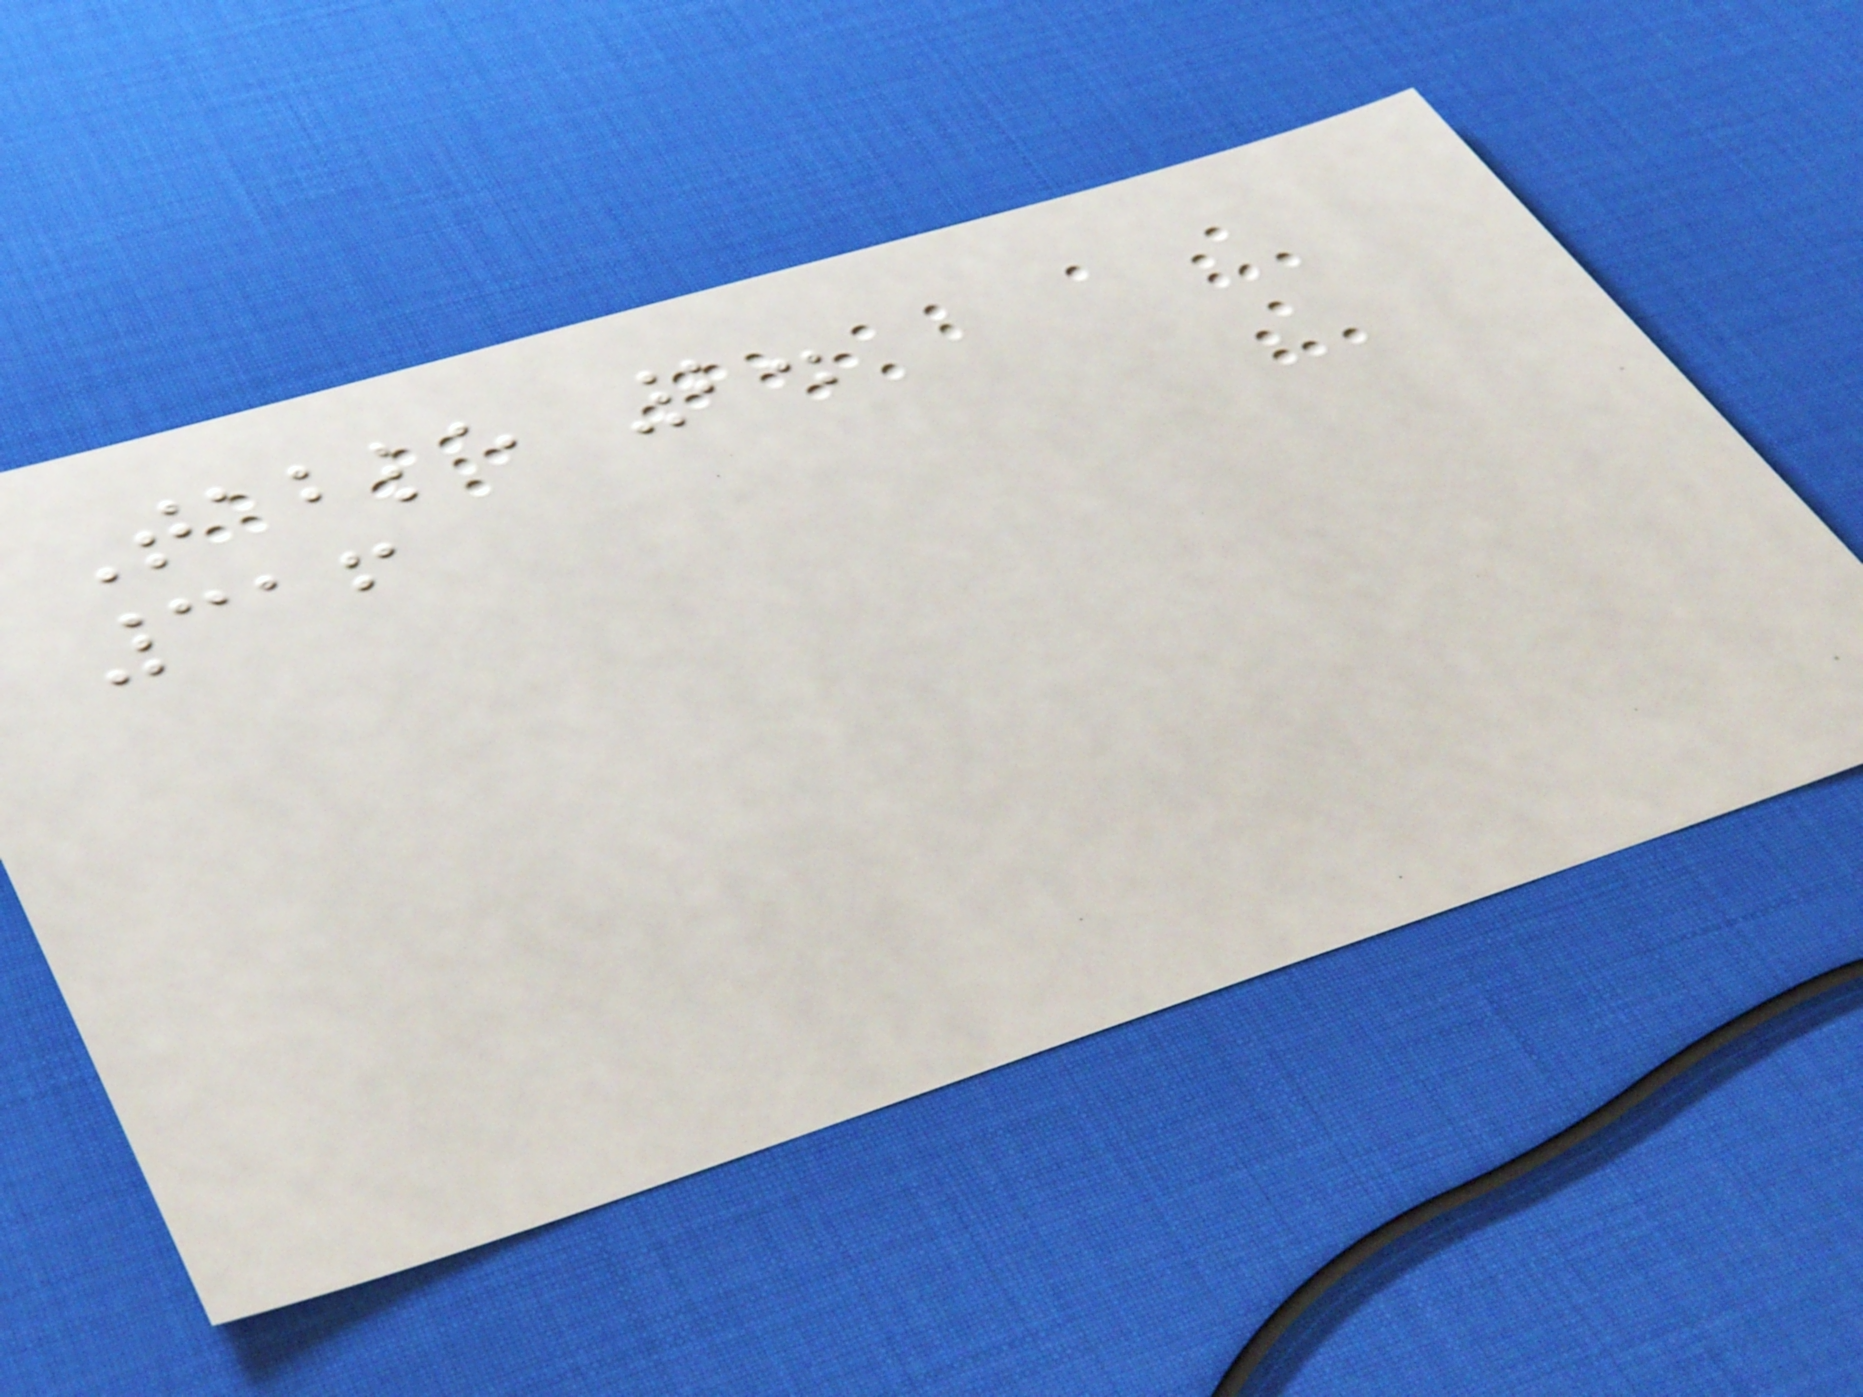Table 2.
316
